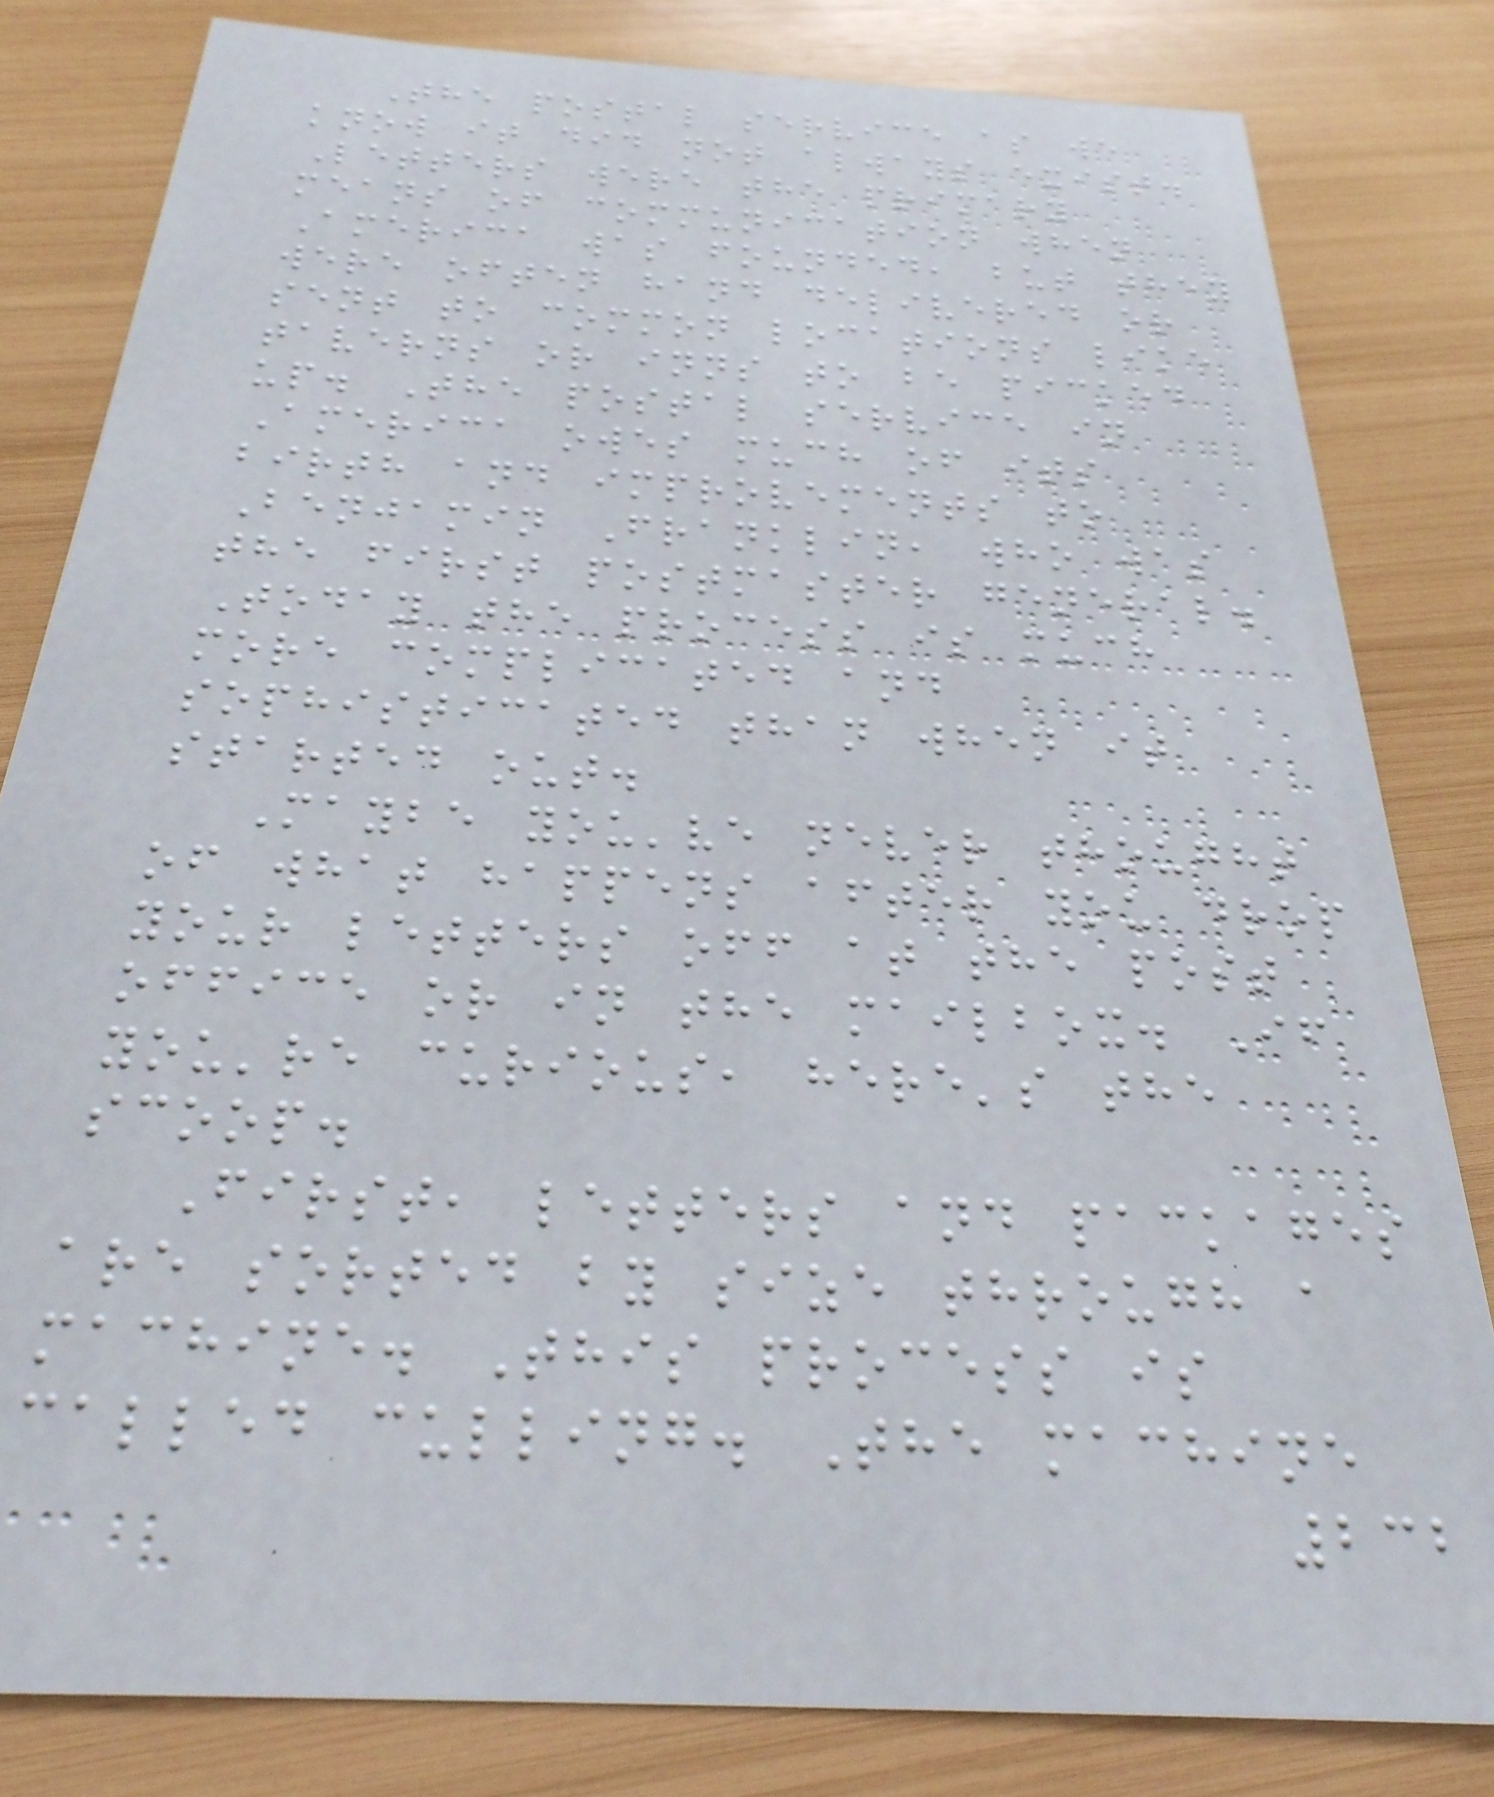The postal service as we
know it did not always exist.
Letters were the primary
means of communication when
America was founded, but they
were often hand delivered or
sent to common locations like
taverns or inns to be picked
up. The postal service in
America owes much of its
birth and improvements to
Benjamin Franklin, who was
the first postmaster general.
Today the process is much
more complicated and
sophisticated than when it
started out.
Maybe you've never thought
of what happens after you drop
your letters off at the post
office or in the mailbox. If
you're curious, here's the
scoop.
First, letters and packages
are sorted by size through a
machine. This process is
called culling. The machine
232
